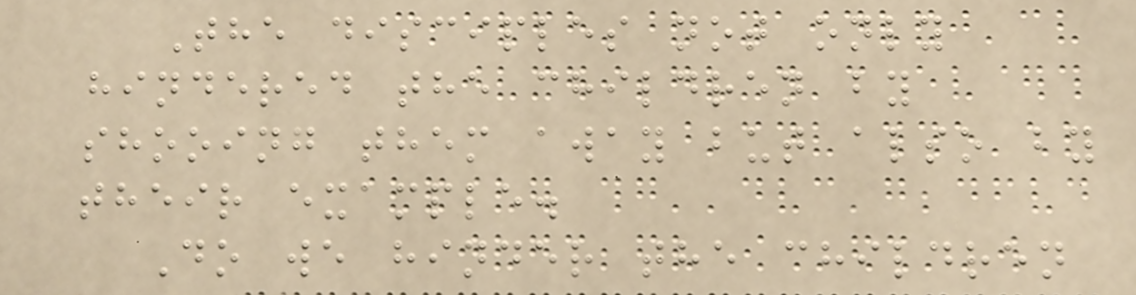The disciples not only
hindered the children by
shooing them away but also by
their example.
Do we hinder the children
